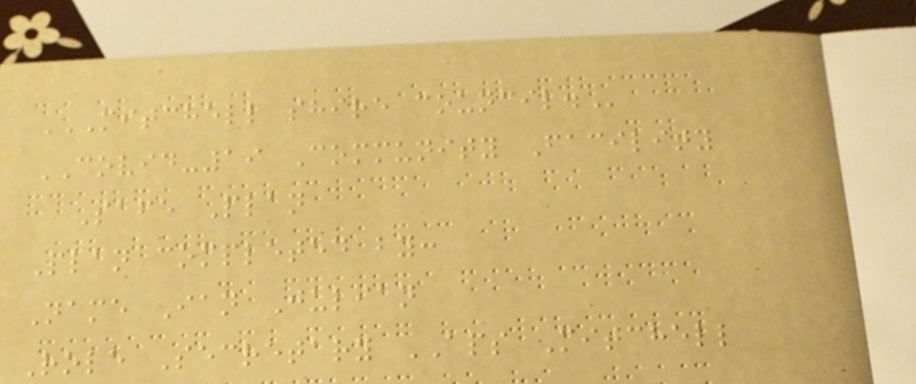MITCHELL SHIRE COUNCIL.
COVID-19 Community Facility
Safe Plan
Plan completed by:
Name Ian Julian
Role Secretary APS Mitchell
